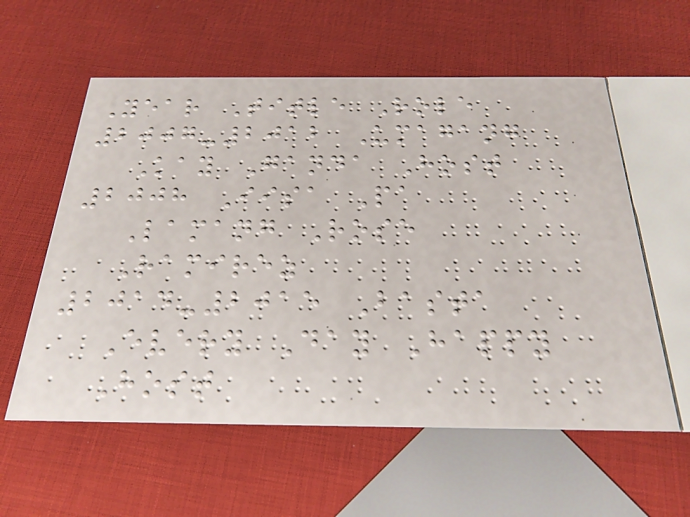Year Title Role
2007-2012 Umagang
Kay Ganda Host
2008 Iisa Pa
Lamang Rose
Ramirez
2014-2015 Basta
Every Day Happy
Host
